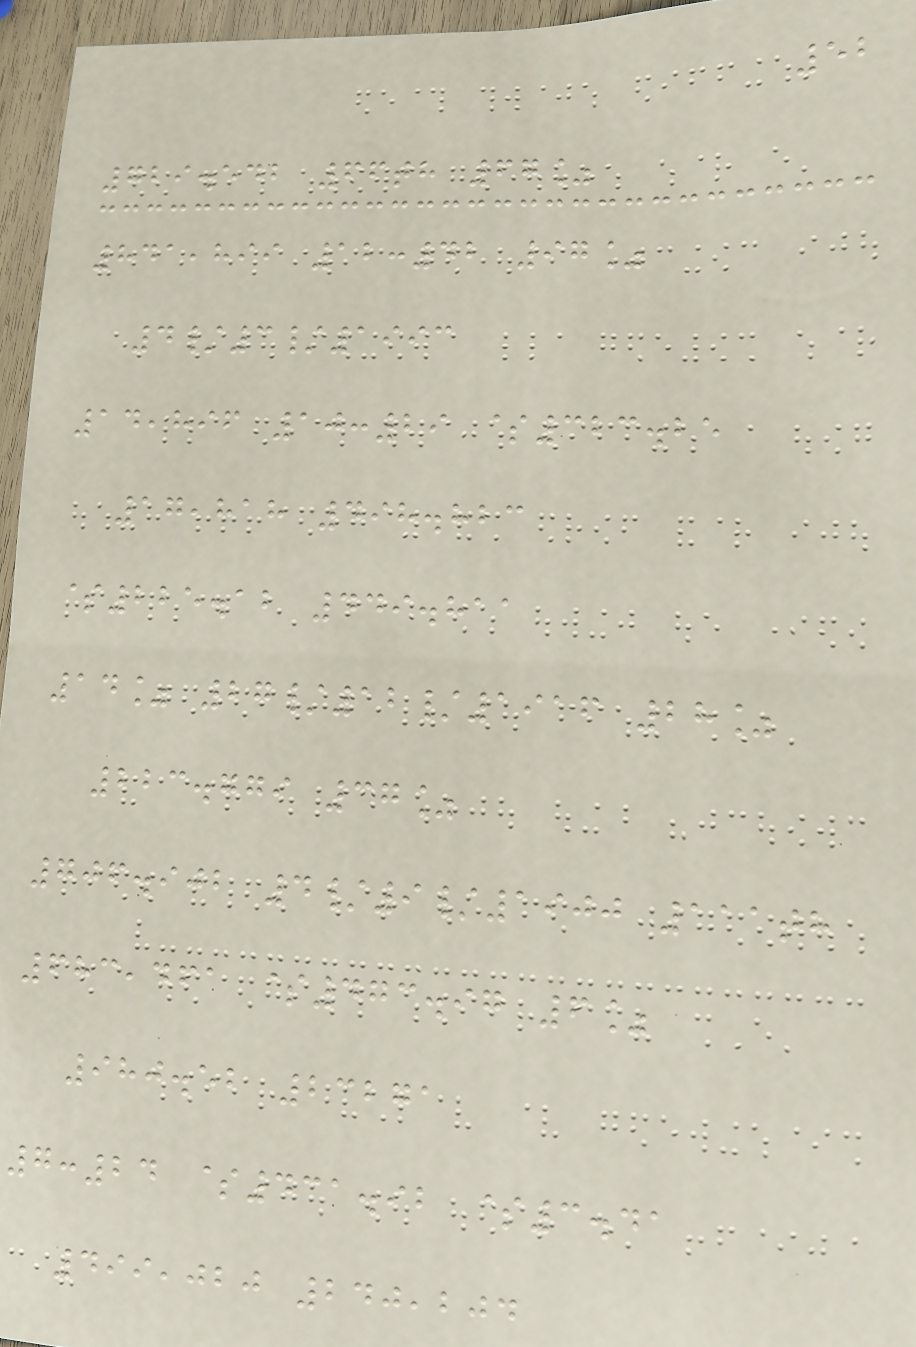52
729.542 66th 67%
841,899 12:42 97%
4/3/1993
14,896 10:29 $323.25
17,818 498.823
$225.12 449.811
14% 27/12/1916 28%
223.779 37%
706.902 4/9/1900 111th
683,461 $473.97 6%
980.52 23271
7:24 $431.92 $3.41
499,020 240,204
